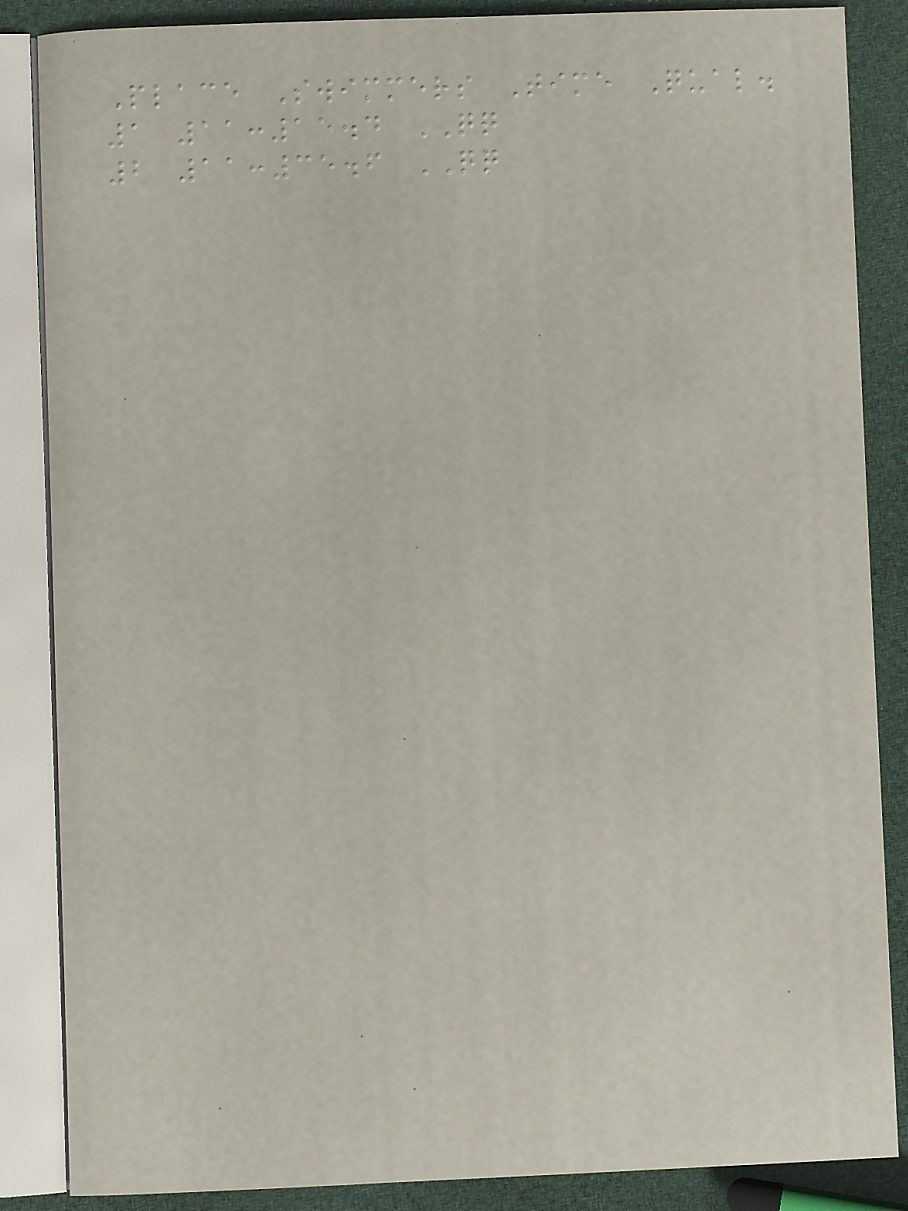Place Swimmers Time Qual.
1 11:15.4 QQ
2 11:35.6 QQ
